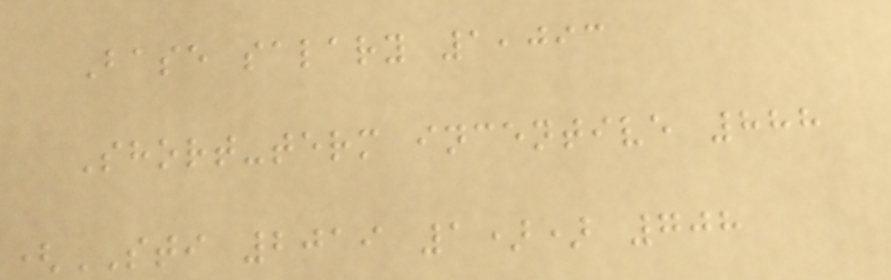Base salary 1,093
Short-term incentive 888
(STI 2019 1)) 708
